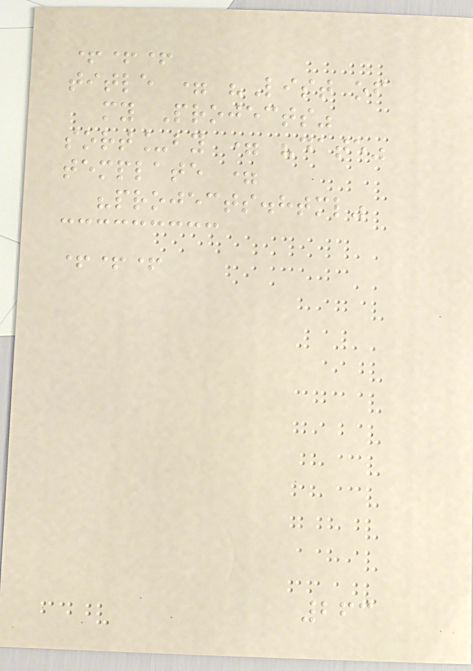+++
title = "List of
my Projects"
sort_by = "date"
template =
"projects.html"
+++
263
